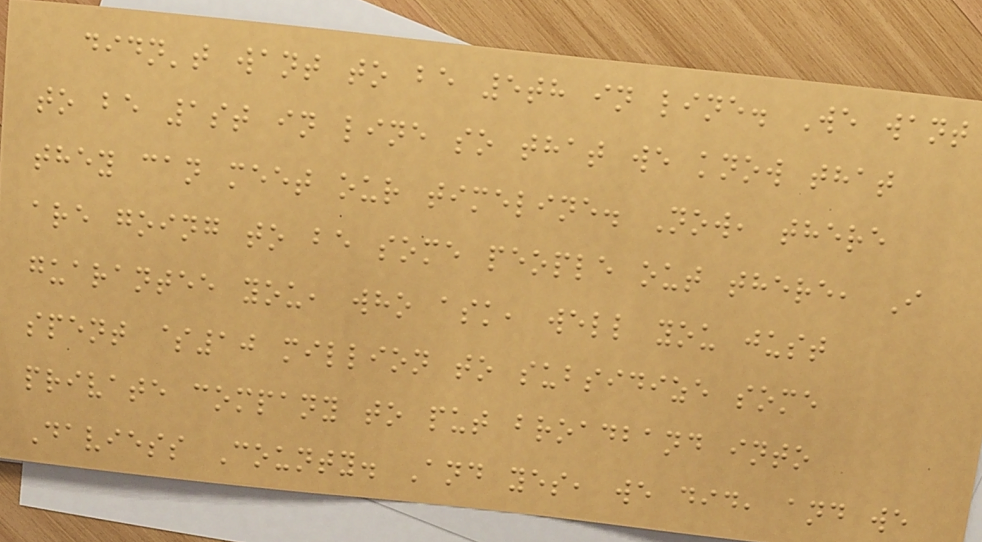didn't want to be 5th in line. We want
to be 1st in line so that we know that
they can meet our timeline. Now, there
are going to be some people out there, I
guarantee you, who ask, well you just
spent $10 million to subsidize some
private company to put broadband into
Daviess County. And yes, we did, and we
